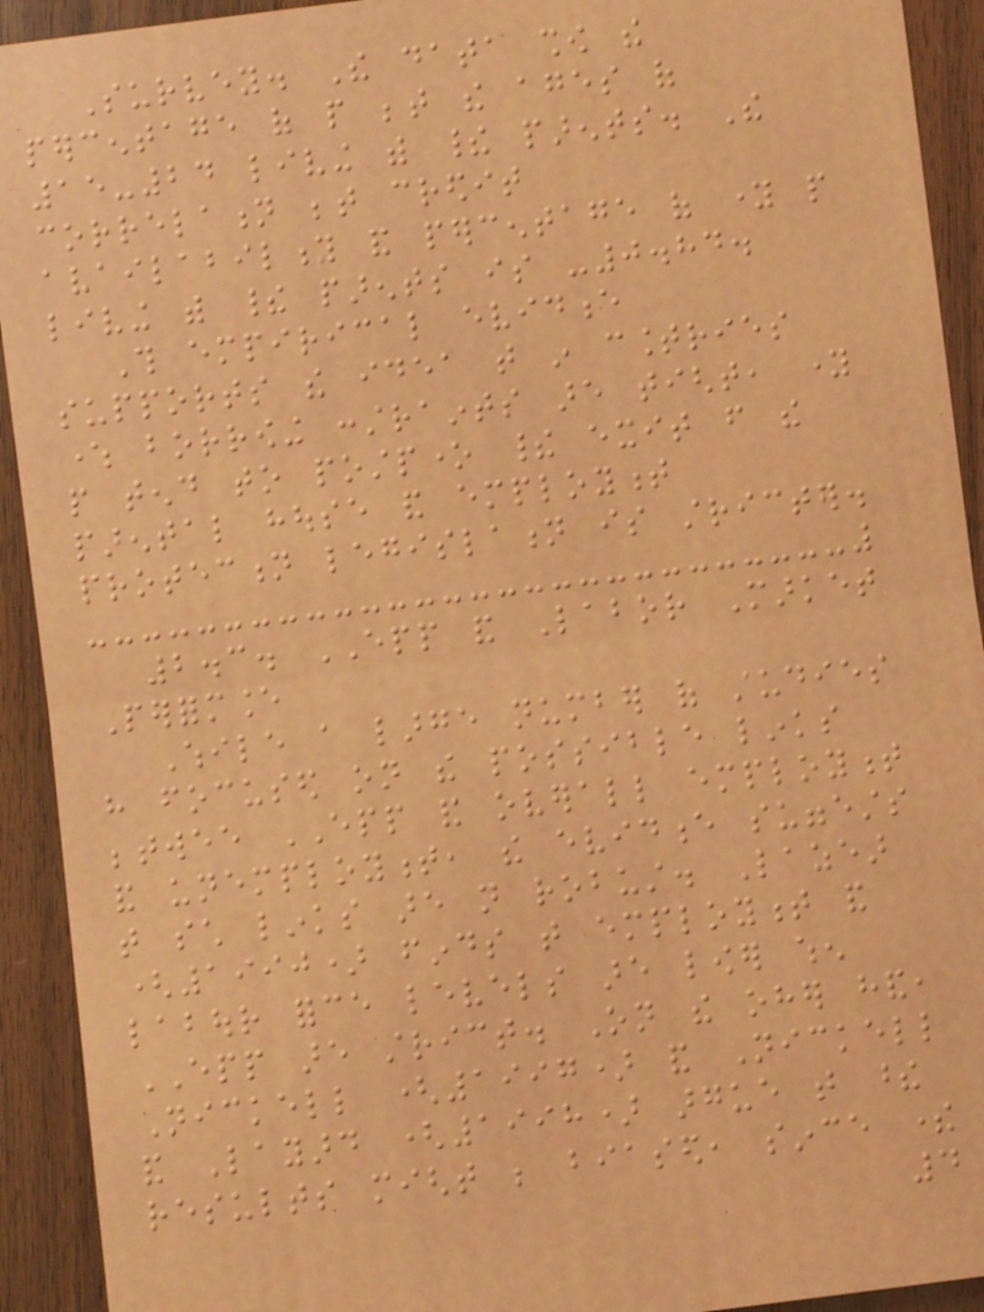Survey. The data show the
percentage of people between the ages of
15-24 living with their parents. The
correlation between credit
availability and percentage of young people
living with their parents is -0.84.
This empirical evidence
supports the idea that in countries
where borrowing constraints are tight, young
people tend to postpone their exit from the
parental house and employment
protection legislation is stricter.
2.3. EPP and Labor Market
Performance
While a large number of studies
have focused on the possible links
betwee EPP and overall employment
and unemployment, the evidence suggests
that such links are not robust. Lazear
(1990) finds that employment and
labour force levels are lower when
EPP are strict. On the oher hand,
Nickell (1997) and Nickell
and Layard (1998) argue that these
results might be biased, since there
4
